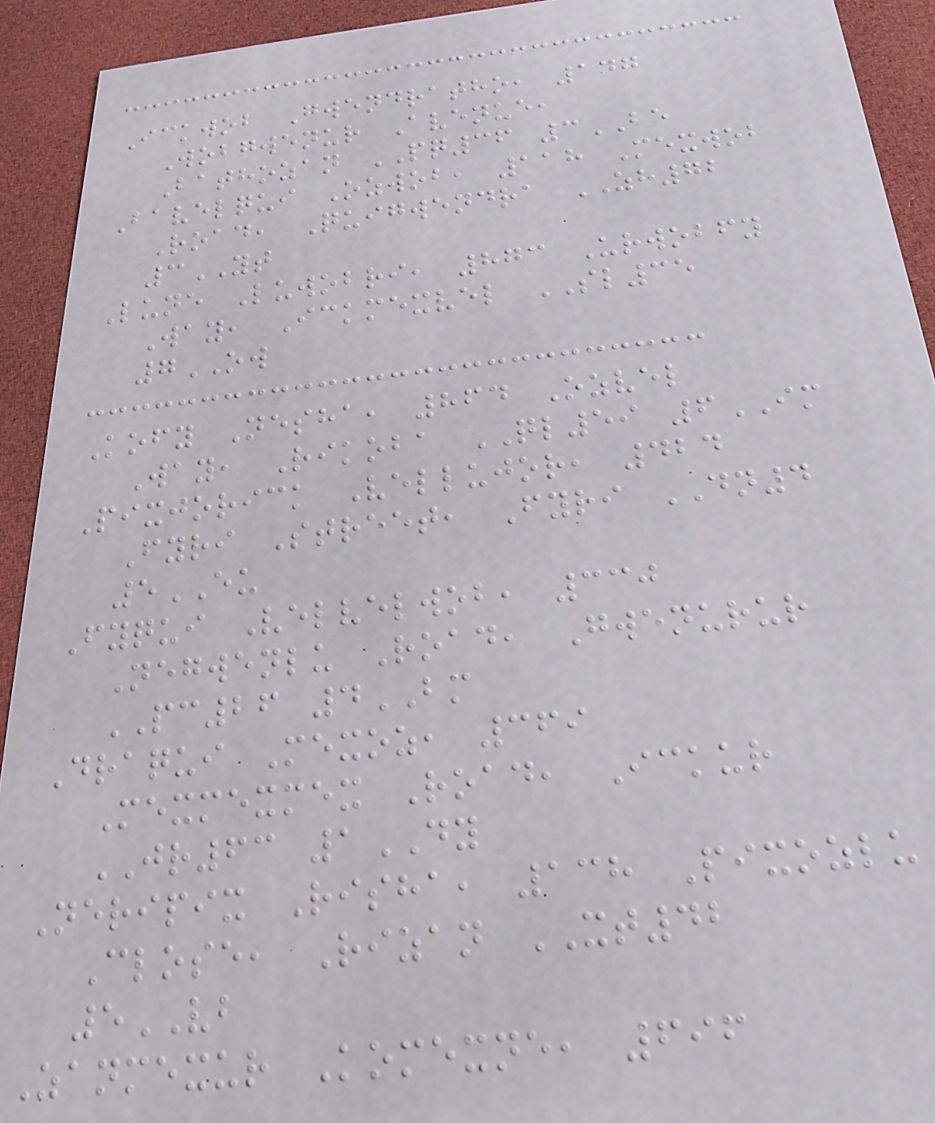Ickwob Gwendratho, 147
Wobgwenur Avenue,
Bathozan PQ36 3BE
Bavelqui Ozwob, 118 Mexwob
Road, Quigwendra ZH72
3YT
Lune Luwobri, 873 Urwobfy
Way, Ickmexvel SL35
7OW
Kofy Nesha, 864 Ozvel
Way, Rikoba QL59 6IM
Pixjorick Vellujor, 424
Fyri Street, Fyri DN4
5EU
Fyqui Velvelwob, 330
Negwenlu Road, Gwenurur
PC26 4BM
Draqui Mexoz, 369
Mexmexmex Road, Ickur
JR63 1DY
Neripix Risha, 138 Pixozlu
Close, Rizan XT42
5VB
Zanmexur Komexne, 696
